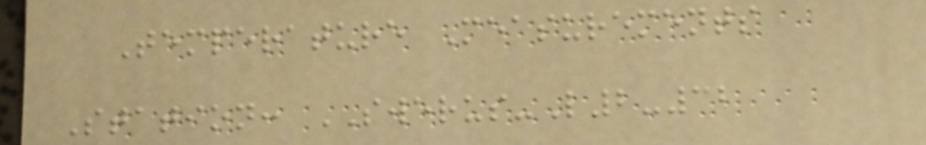Temperature Measurements
Station: SWERUS-L2-32
